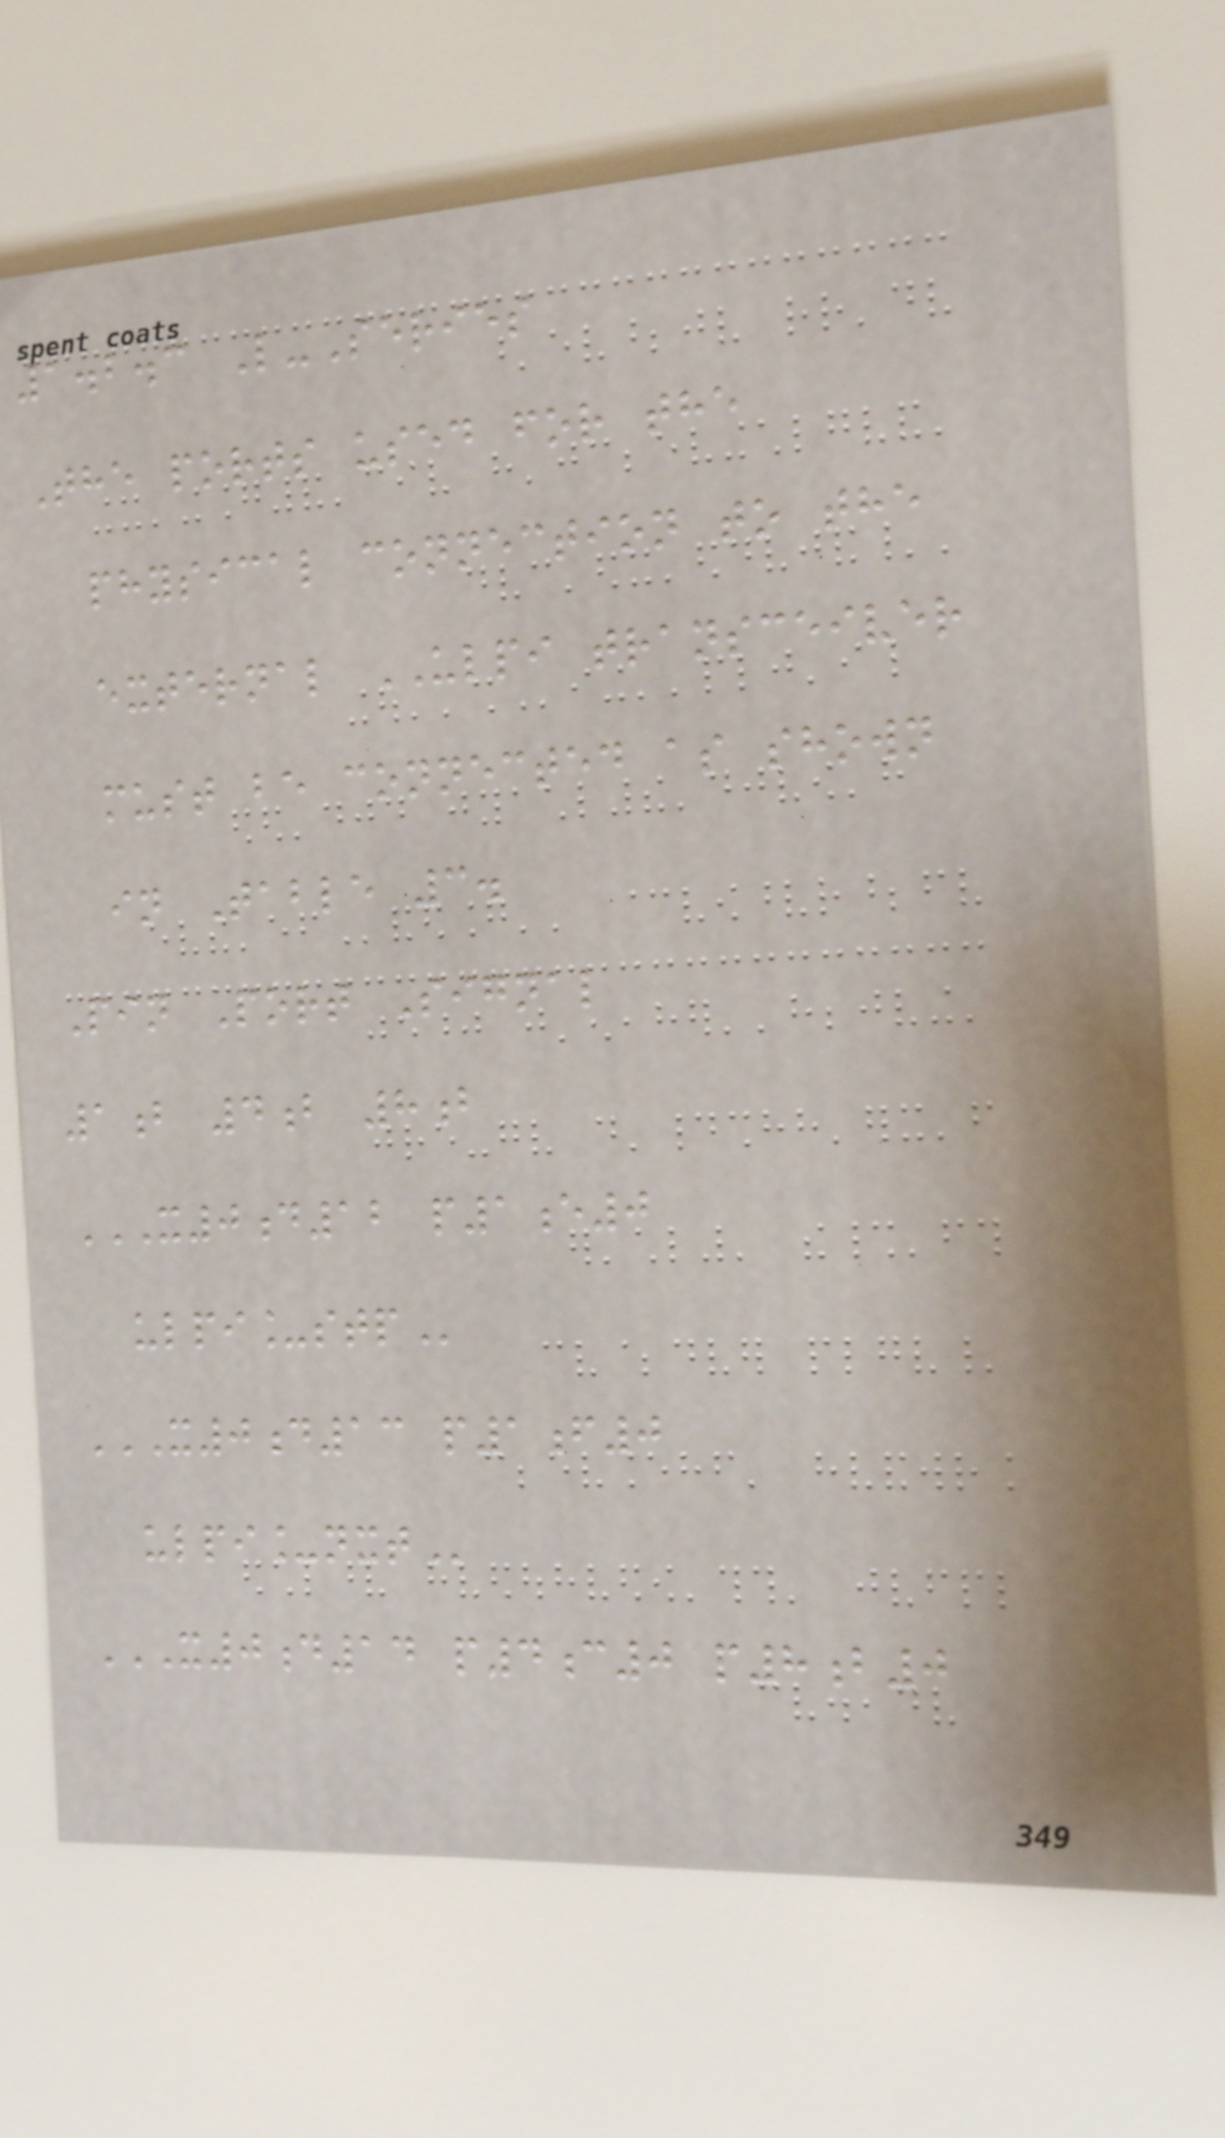1.2.3 L-Series
The ports used for the
physical connection to the
external ULPI transceiver
must be connected as shown
in Table 3.
Pin Port Signal
1b 4b 8b
X0D12 P1E0
ULPI_STP
X0D13 P1F0
ULPI_NXT
X0D14 P4C0 P8B0
